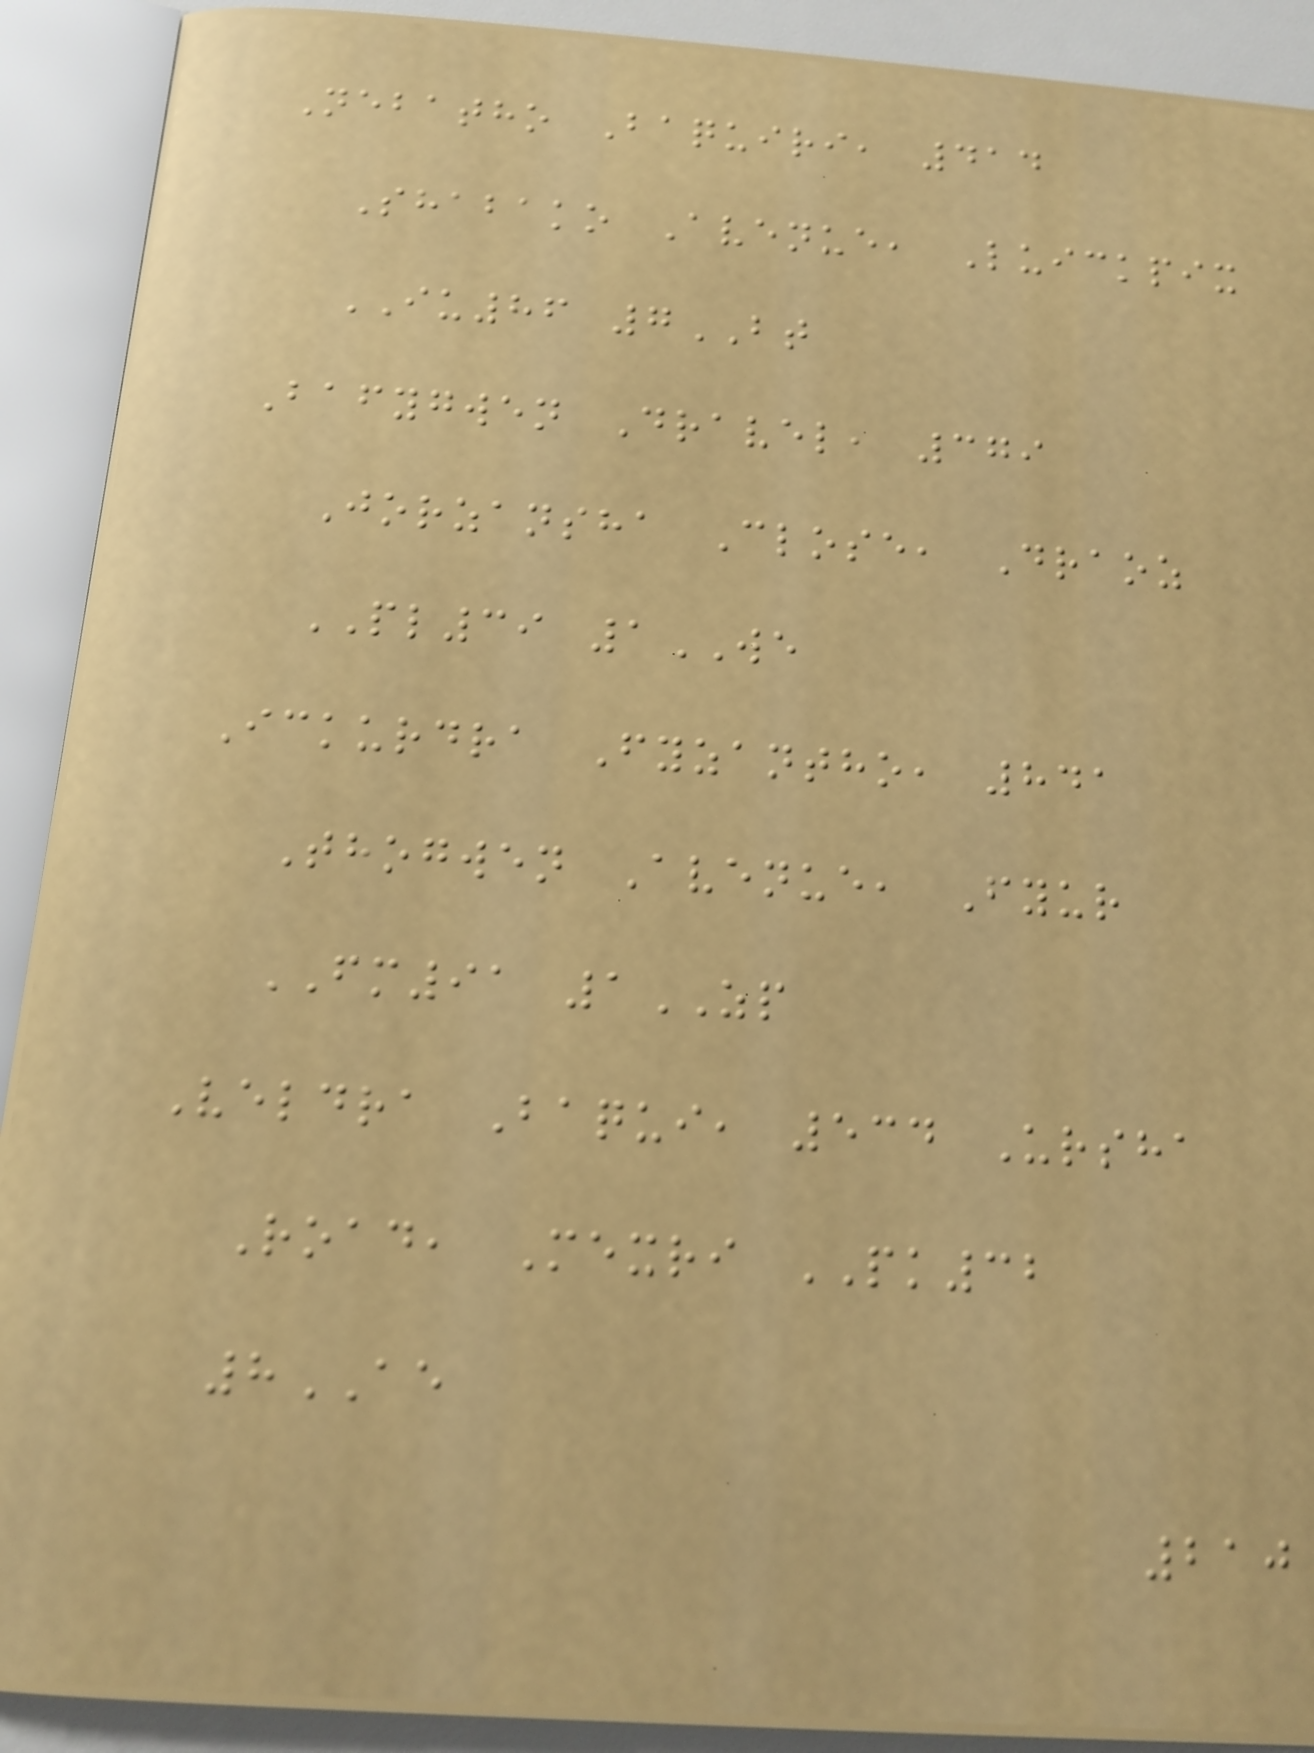Nebatho Baquiri, 414
Shabako Avenue, Luickpix
IU86 7BT
Bafygwen Dravel, 379
Jorzansha Close, Draoz
PL39 1WE
Ickurdra Fyzantho, 841
Thogwen Avenue, Fyur
FM91 1ZP
Veldra Baqui, 534 Ursha
Road, Mexri PK32
8AE
210
